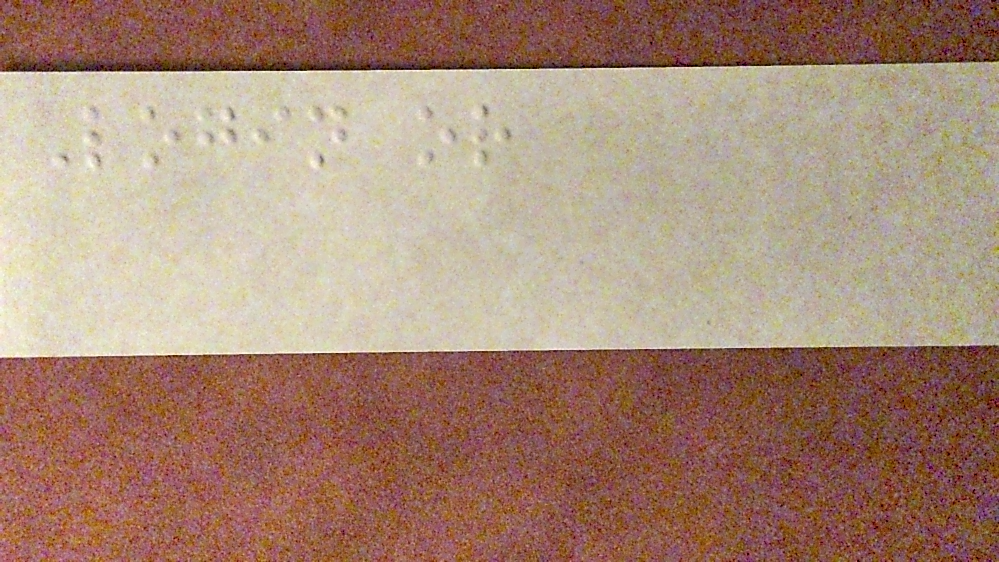Login or
